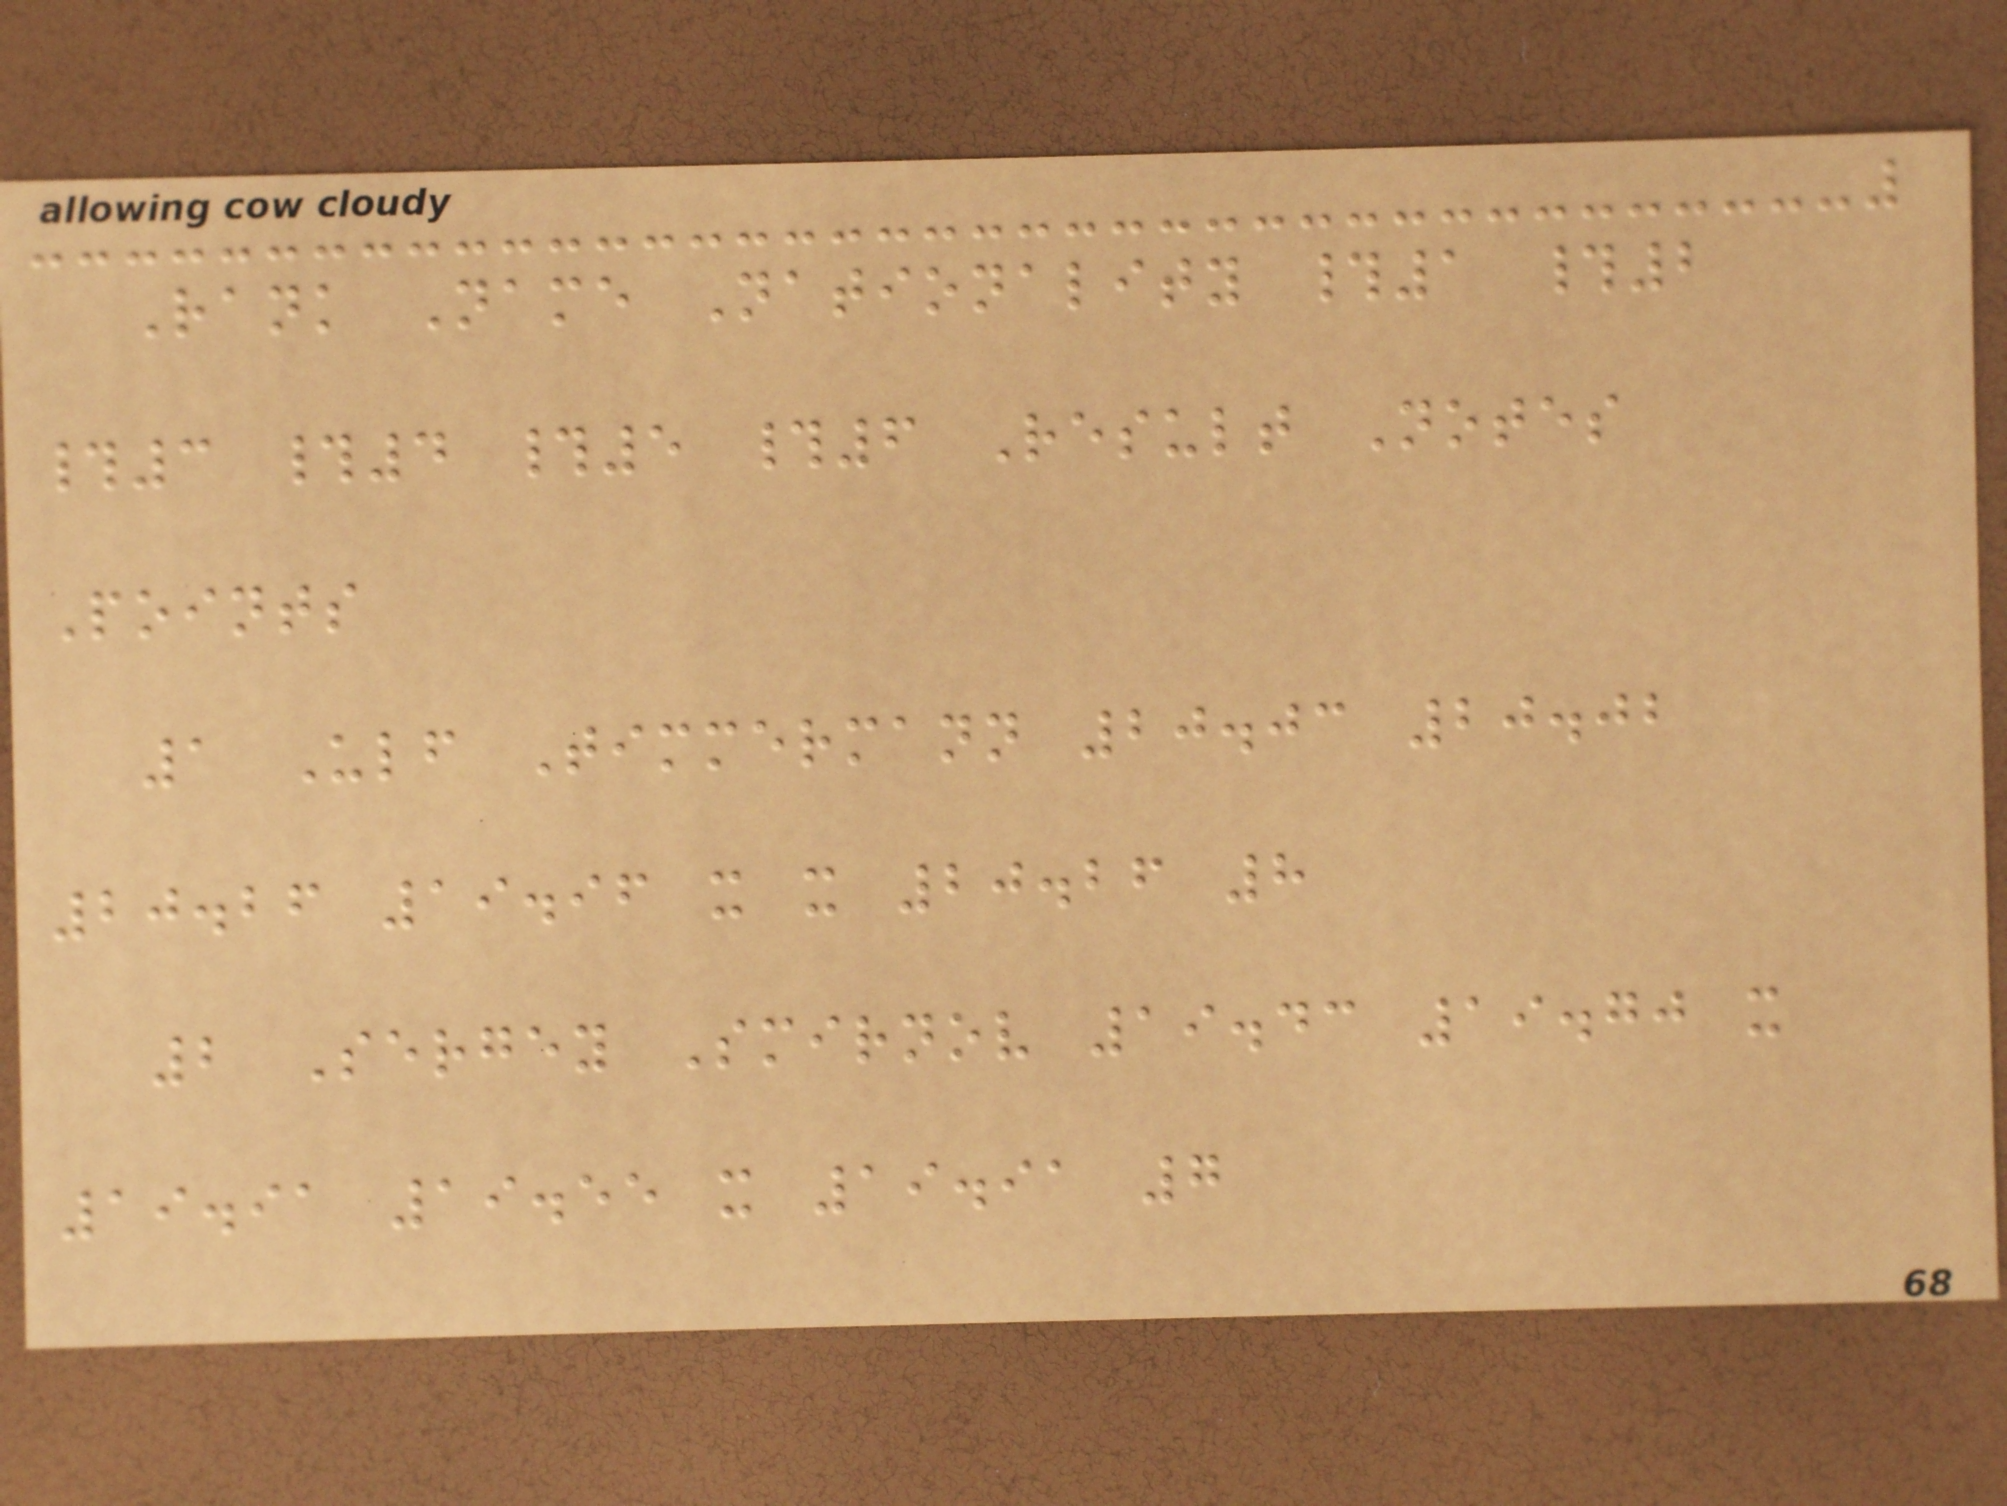Rank Name Nationality #1 #2
#3 #4 #5 #6 Result Notes
Points
1 Ulf Timmermann 20.03 20.02
20.26 19.96 x x 20.26 8
2 Sergey Smirnov 19.43 19.70 x
19.91 19.55 x 19.91 7
